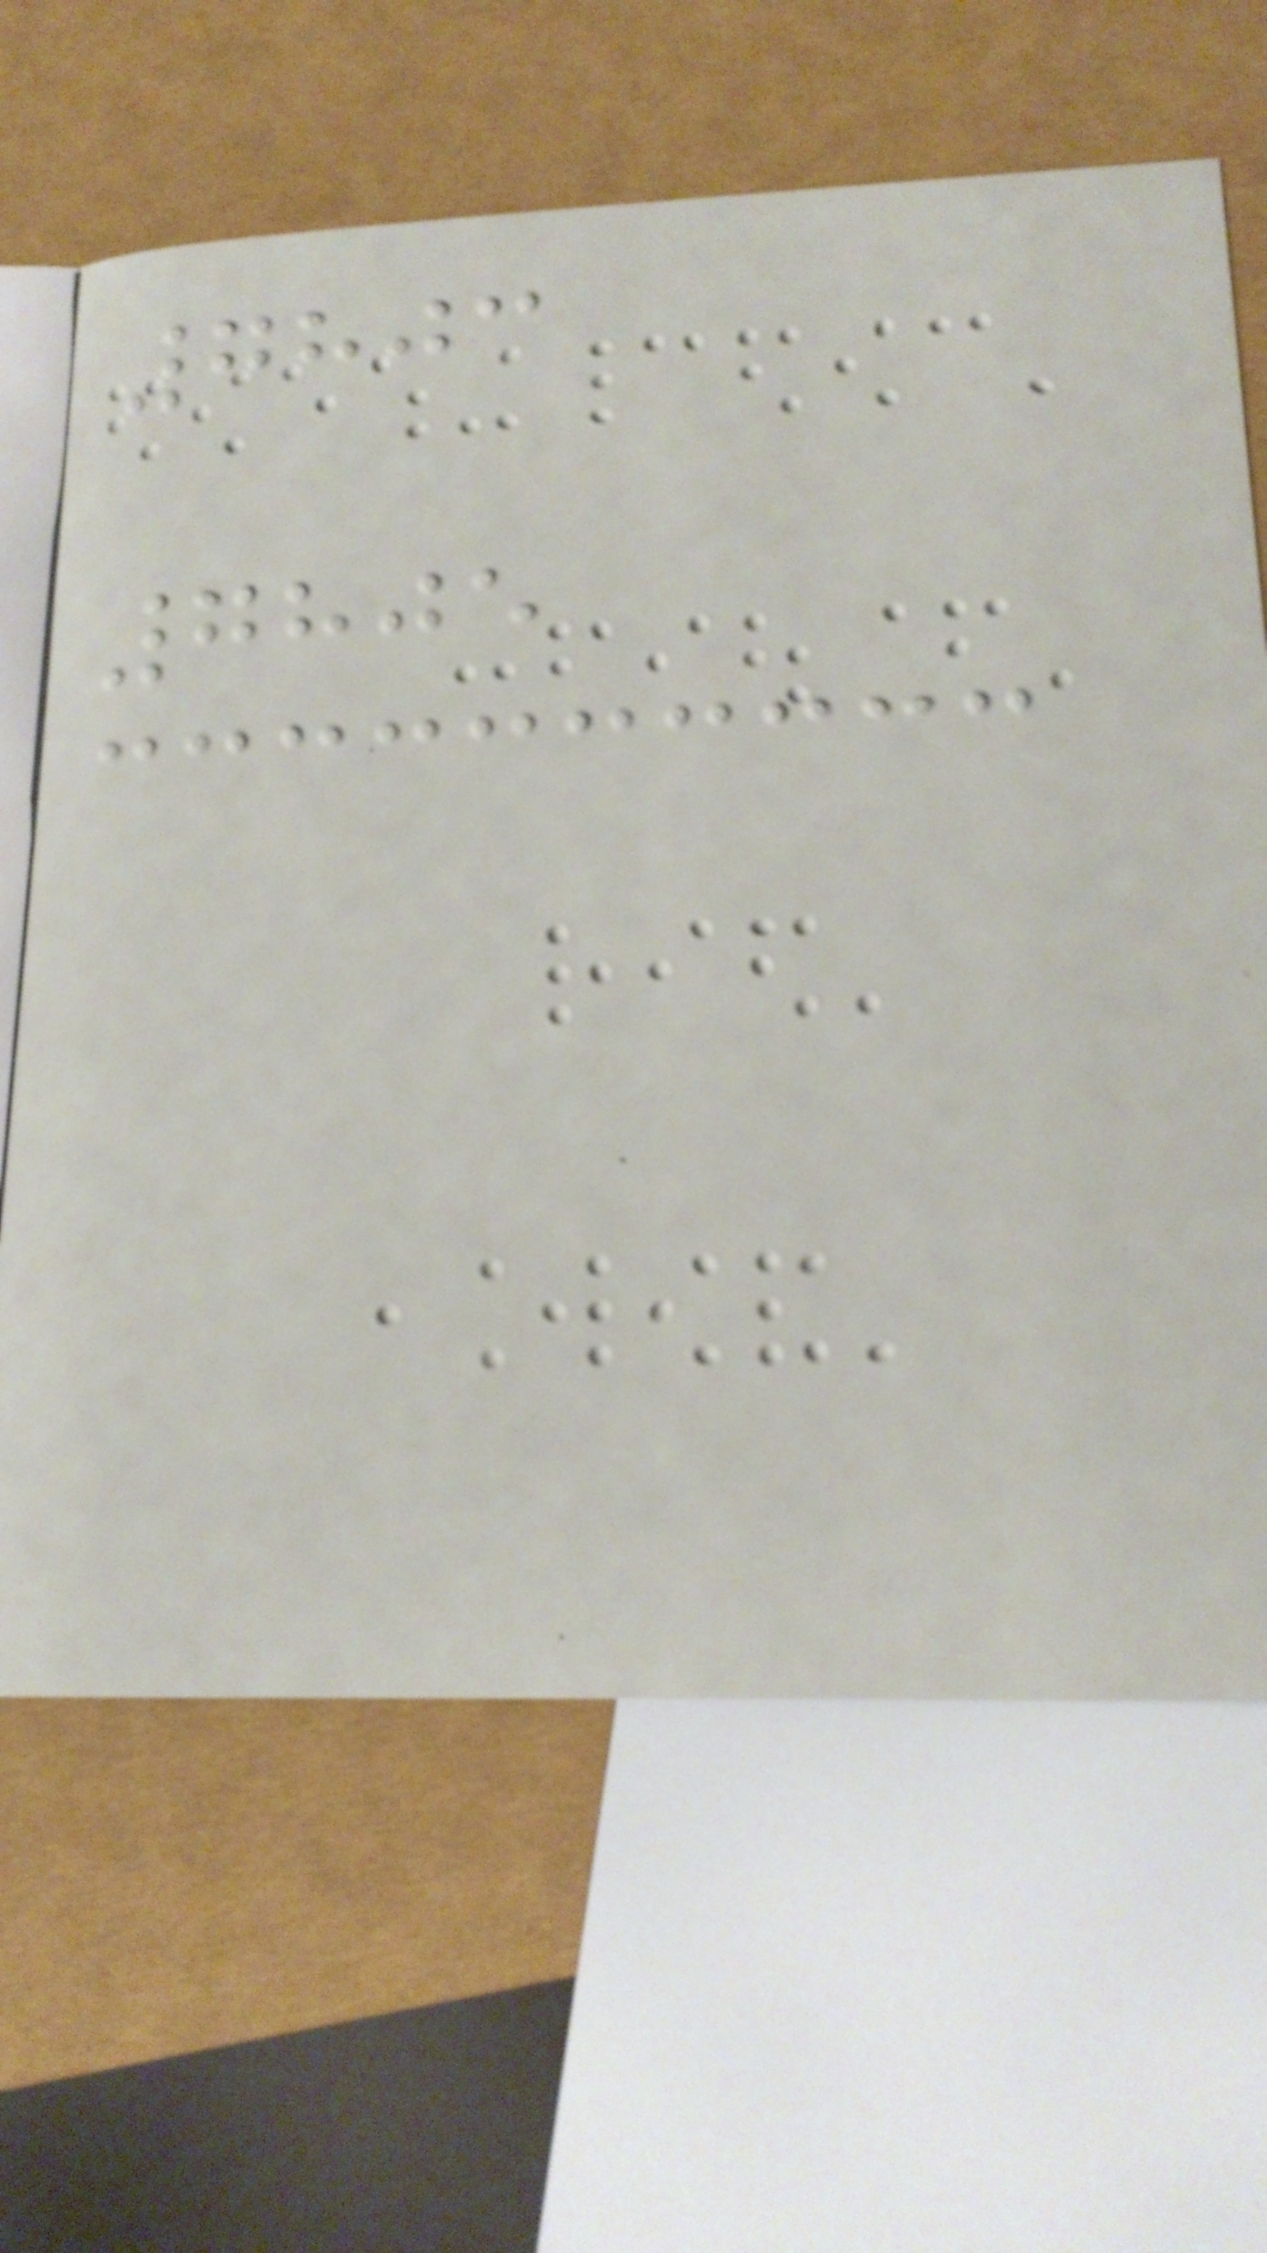7803
7805
